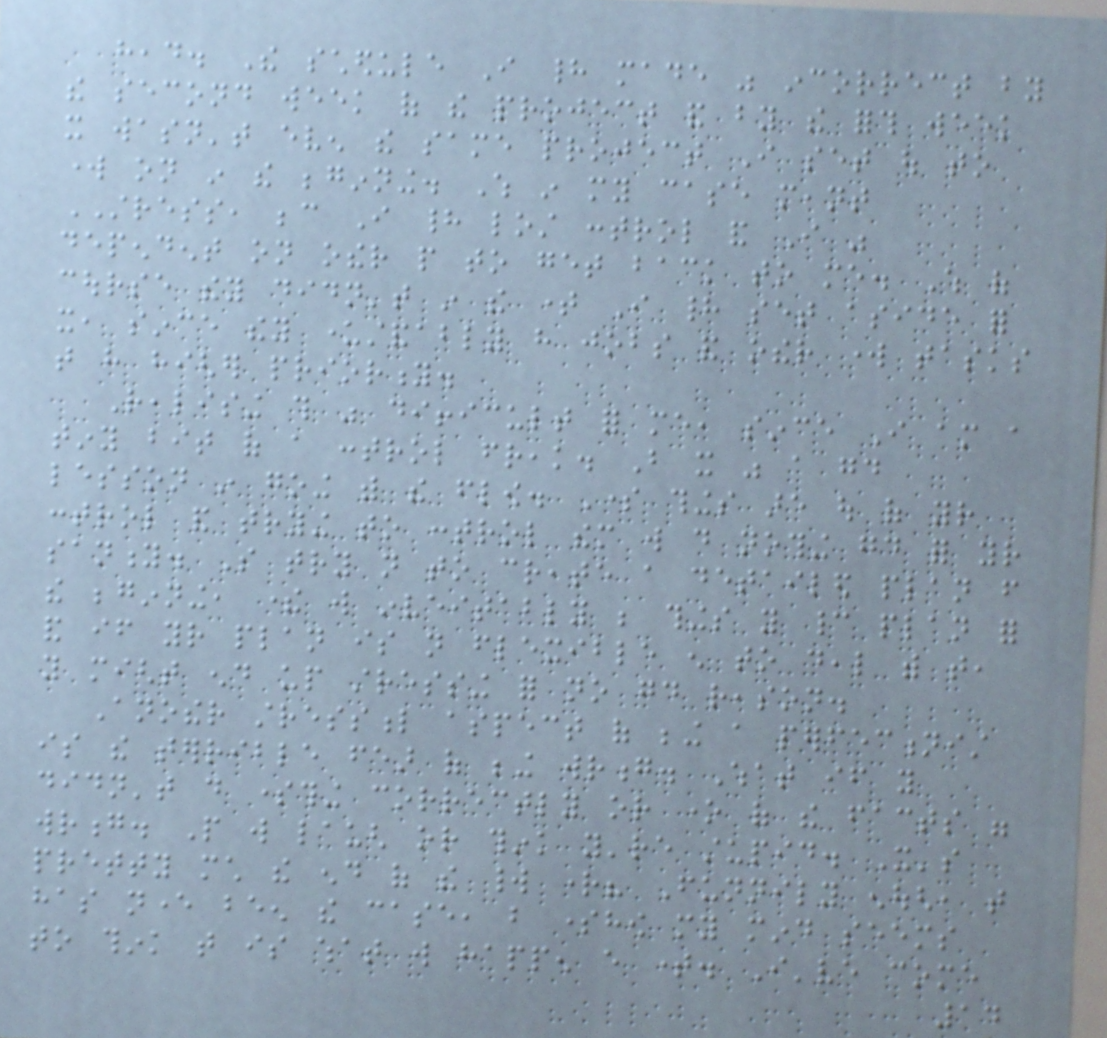head. The schedule I had made was incorrect by
the second week of the project and by the forth week
it wasn't even the same project I set out to
work on in the beginning. Which in my case meant
STRESS, because I had lost control and I was
dependent on other people to get back to me. Which of
course they didn't in the time I had set aside for
it, since they understandably have jobs and other work tasks
that have higher priority.
Realising this was difficult for me, since I am a
tiny bit of a control freak. But it was a good
lesson in going with the flow. Some things are out of your
control and trying to control them will do nothing good for your
sanity. So try not to create a detailed plan from
the beginning, there will inveitably be things you cannot plan for
and if your plan is not flexible enough to deal with that,
you might end up stressing for no good reason.
Another stressful aspect of being a perfectionist
is the terrible fear of being wrong. What if you
didn't do something correctly or one of the facts were
wrong. People will laugh or think you're stupid. It's
pretty much the end of the world right? Funnily enough, that
has never been the case, but somehow my mind seems
to think that is what will happen every time. I've come
14
